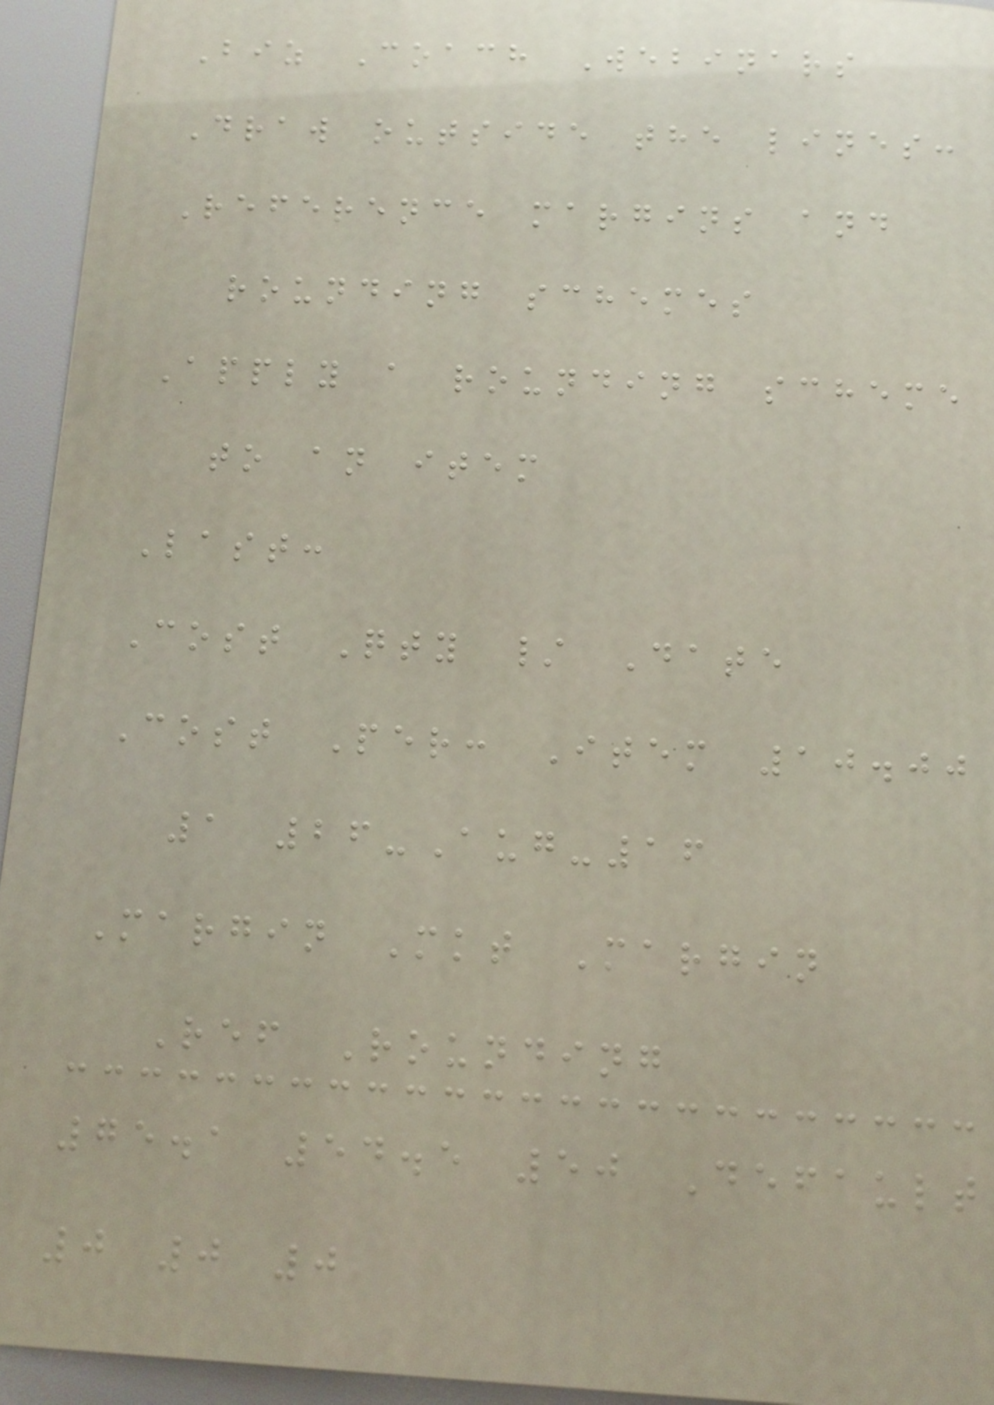Biz Coach Webinars
Draw outside the lines:
Reference margins and
rounding schemes
Apply a rounding scheme
to an item
Last:
Cost Qty / Date
Cost Per: Item 10.00
1 26-Aug-16
Margin Mkt Margin
Ref Rounding
75.1 54.5 50 Default
0 0 0
